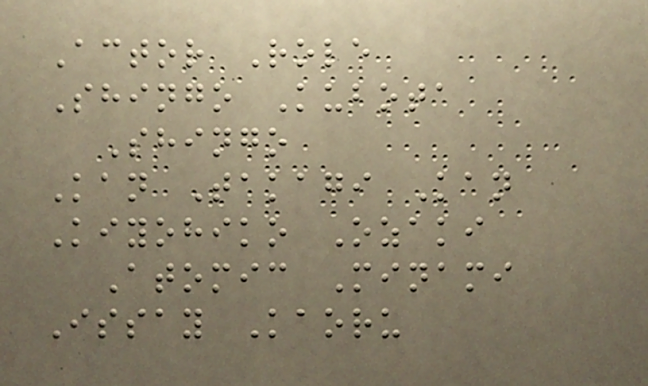Actor Role
Shingo Kubota
Shingo
Kan Takagi Kan
Kiyohiko Ozaki
Atomic Minami
Issay Kaoru
